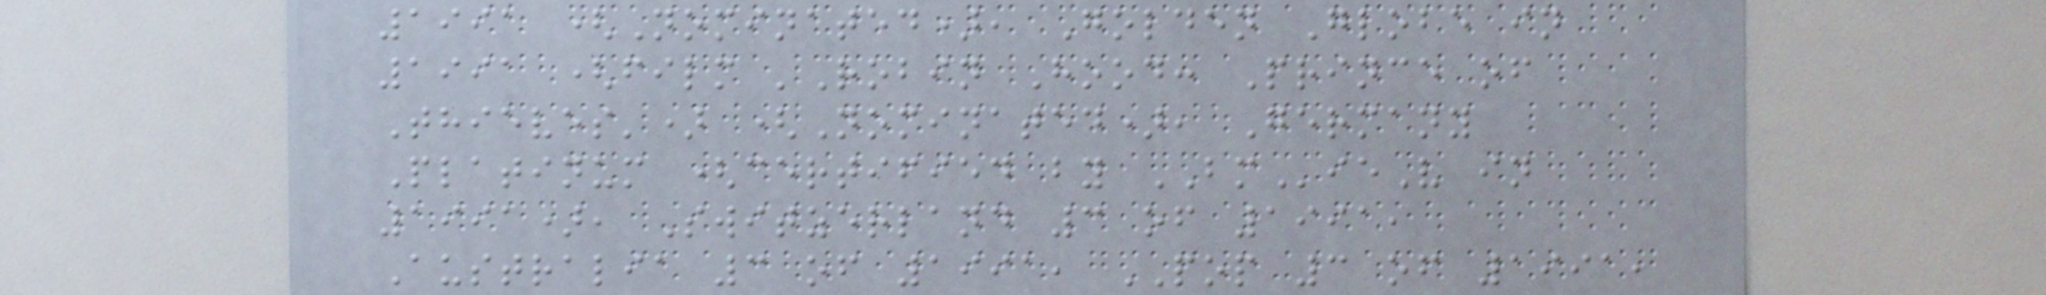1991 (Nominated), Golden Globe in
1991 (film 'Robin Hood: Prince of
Thieves') (Nominated), Germany
Platinum (certified by BMieV in
1991), Switzerland 3 of 1991,
Australia 3 of 1991, POP 3 of 1991,
